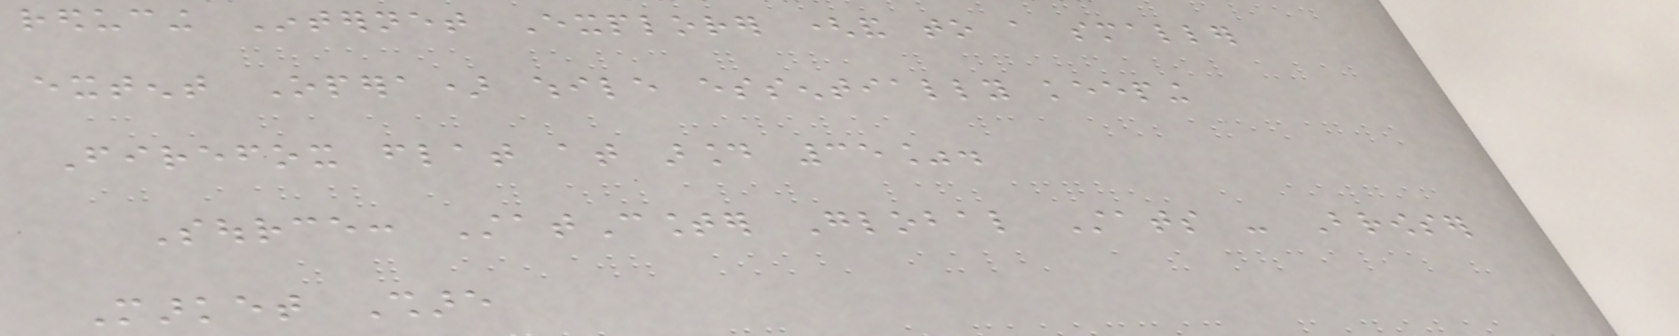reducing Internet Explorer (and to a smaller
extent Opera) while essentially keeping
Firefox flat at around 35%.
Source: StatCounter Global Stats - Browser
Market Share
